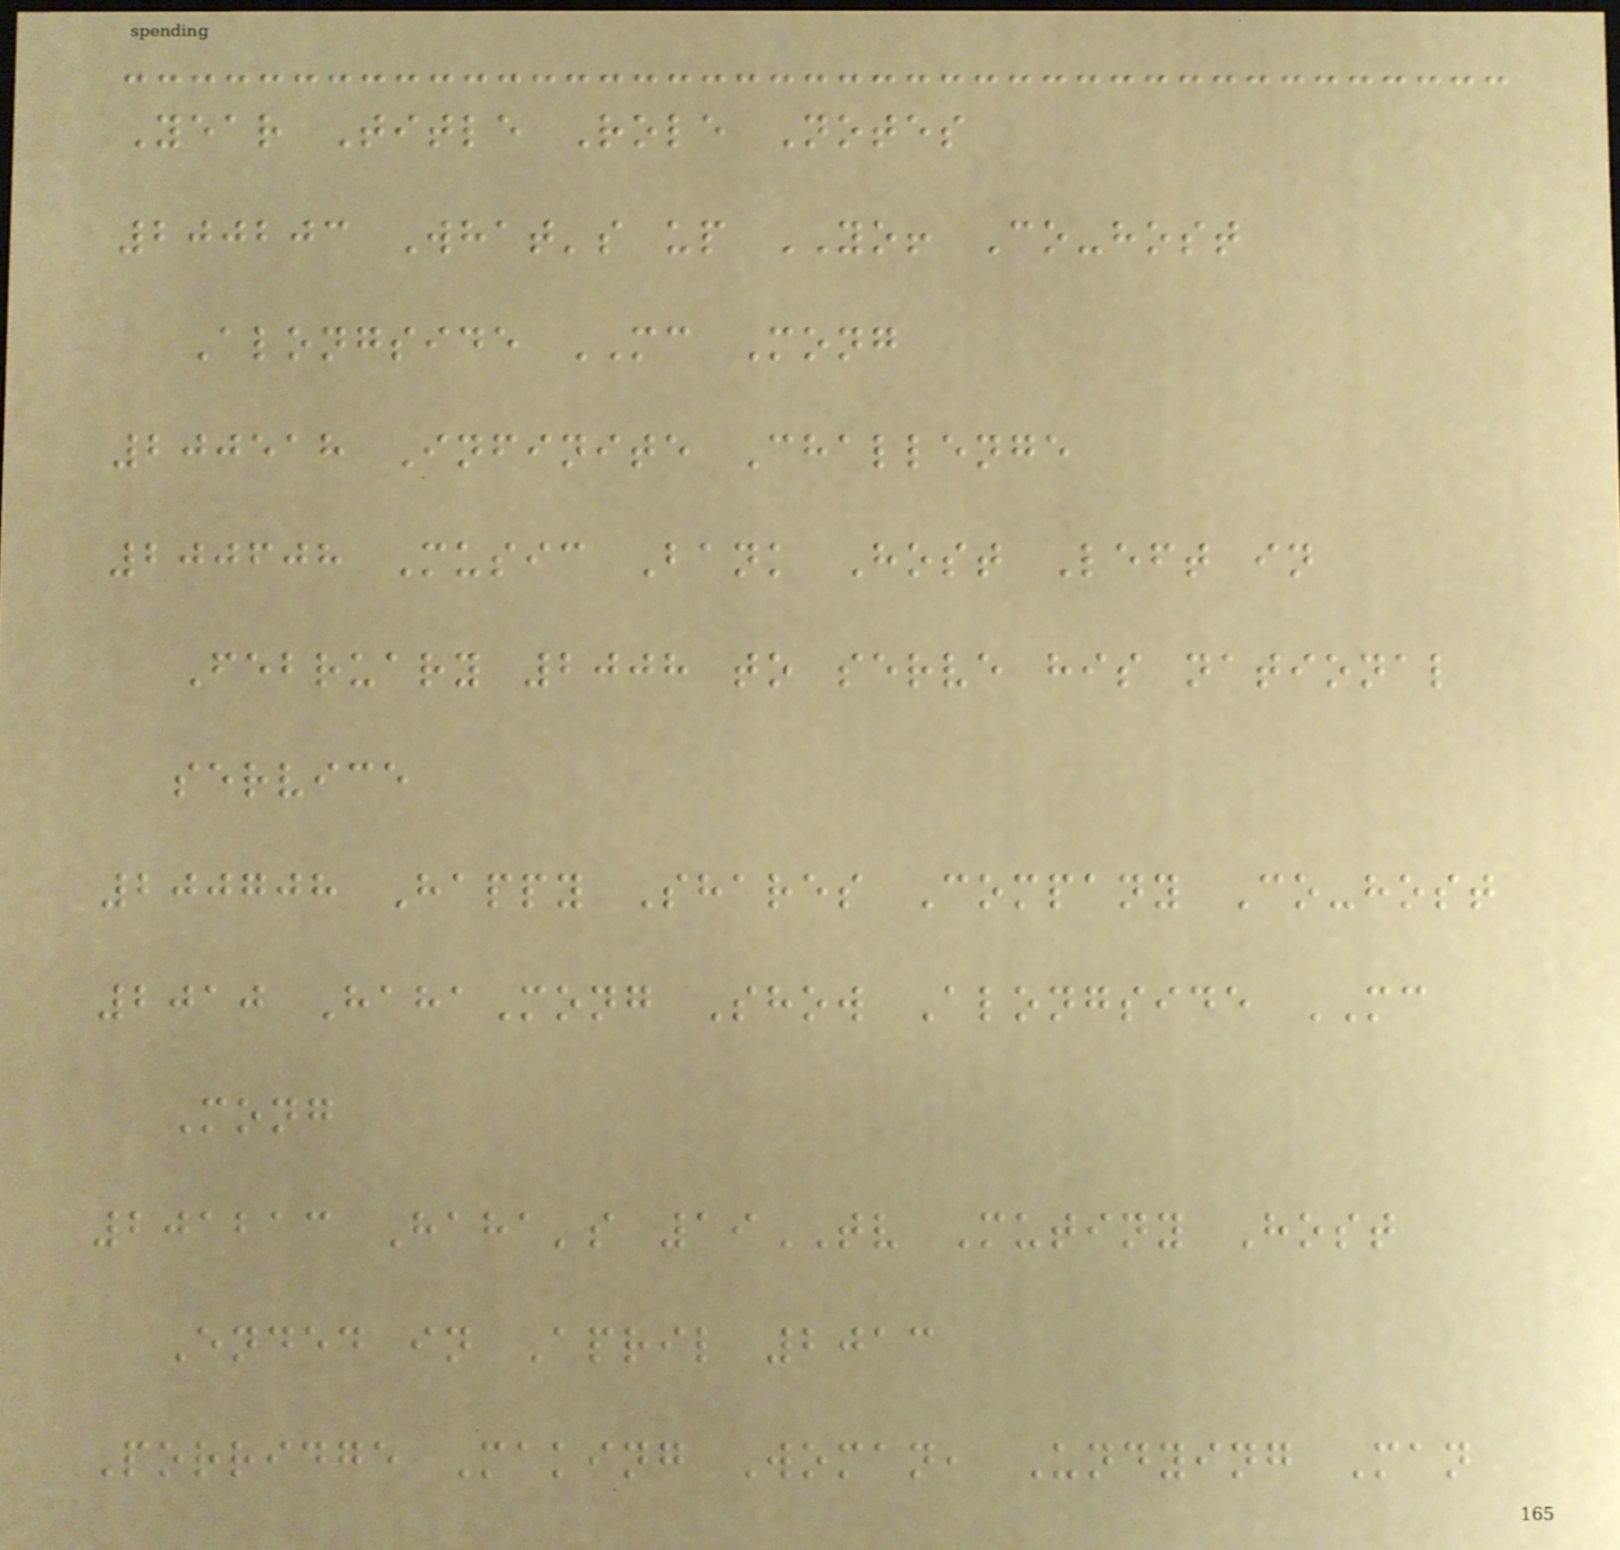Year Title Role Notes
200203 What's up YO! Co-host
Alongside MC Mong
200518 Infinite Challenge
200608 Music Bank Host Left in
February 2008 to serve his national
service
200708 Happy Shares Company Co-host
2010 HahaMong Show Alongside MC
Mong
201213 Haha's 19TV Mutiny Host
Ended in April 2013
Porridge Making Woman, Undying Man
